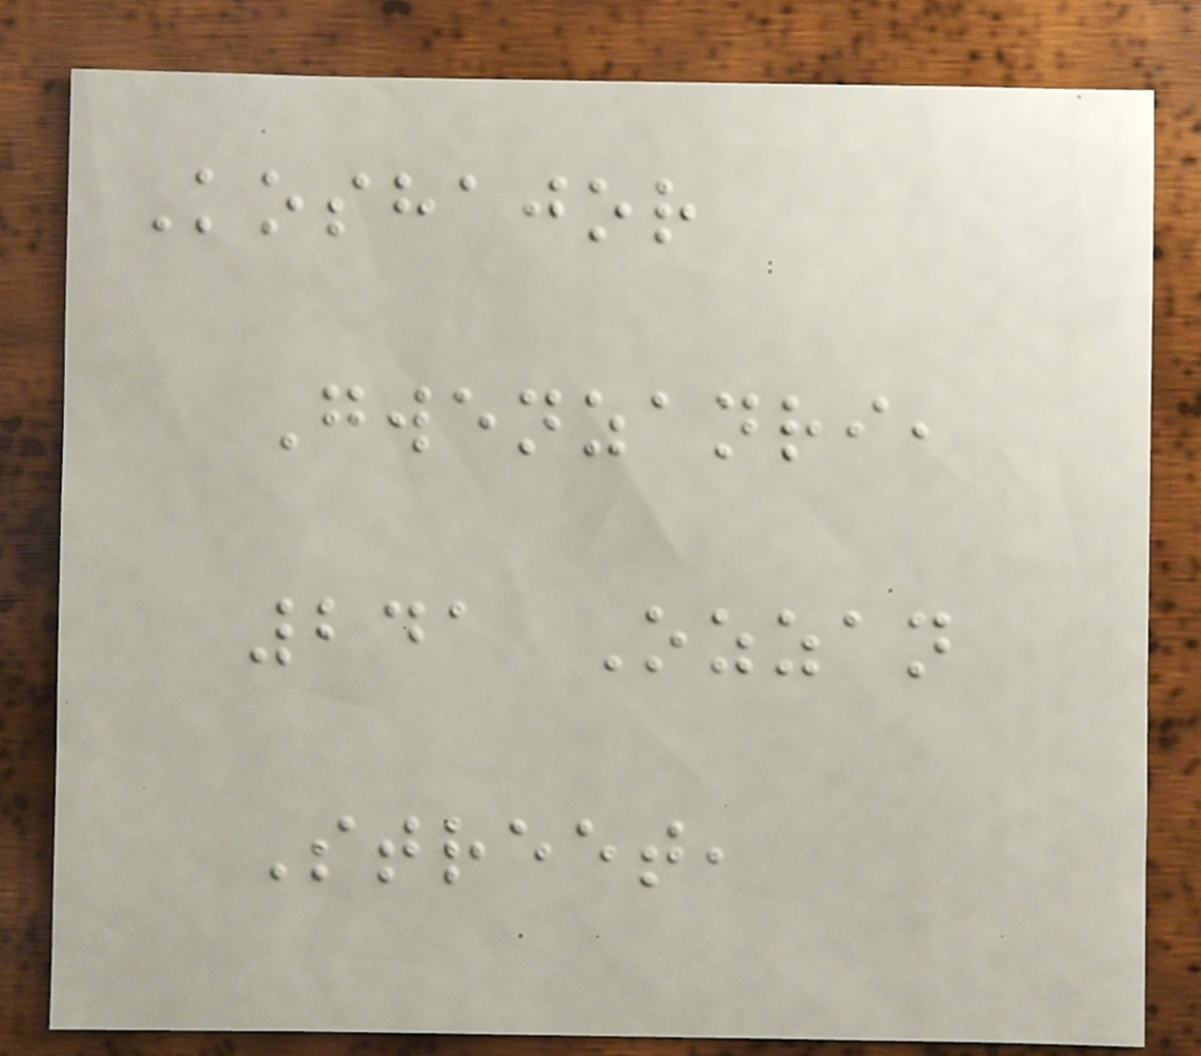Koshajor
Gwenzanri,
241 Ozzan
Street,
